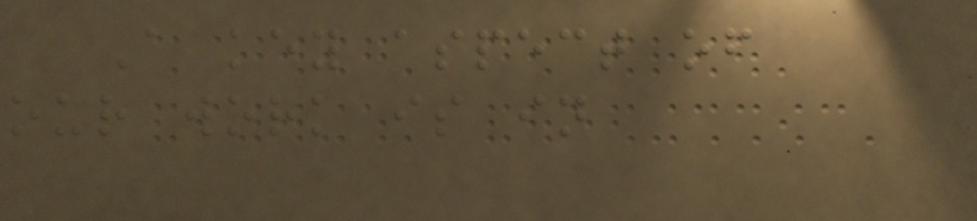A key aspect of
our work is in
